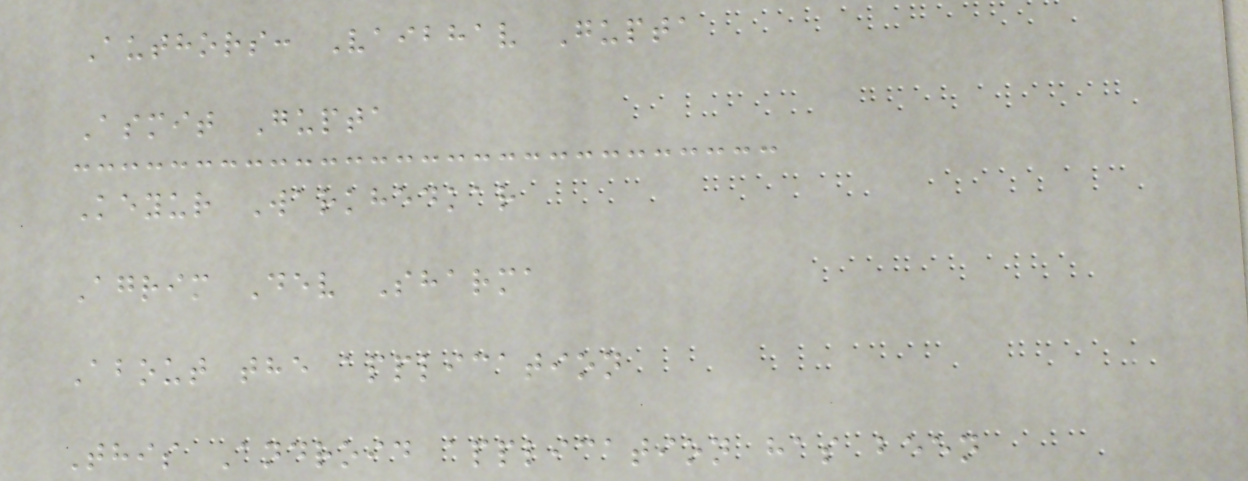Authors: Vaibhav Gupta
Asmit Gupta
Keyur Warkhedkar
Agrim Dev Sharma
About the application
This Android application has been
